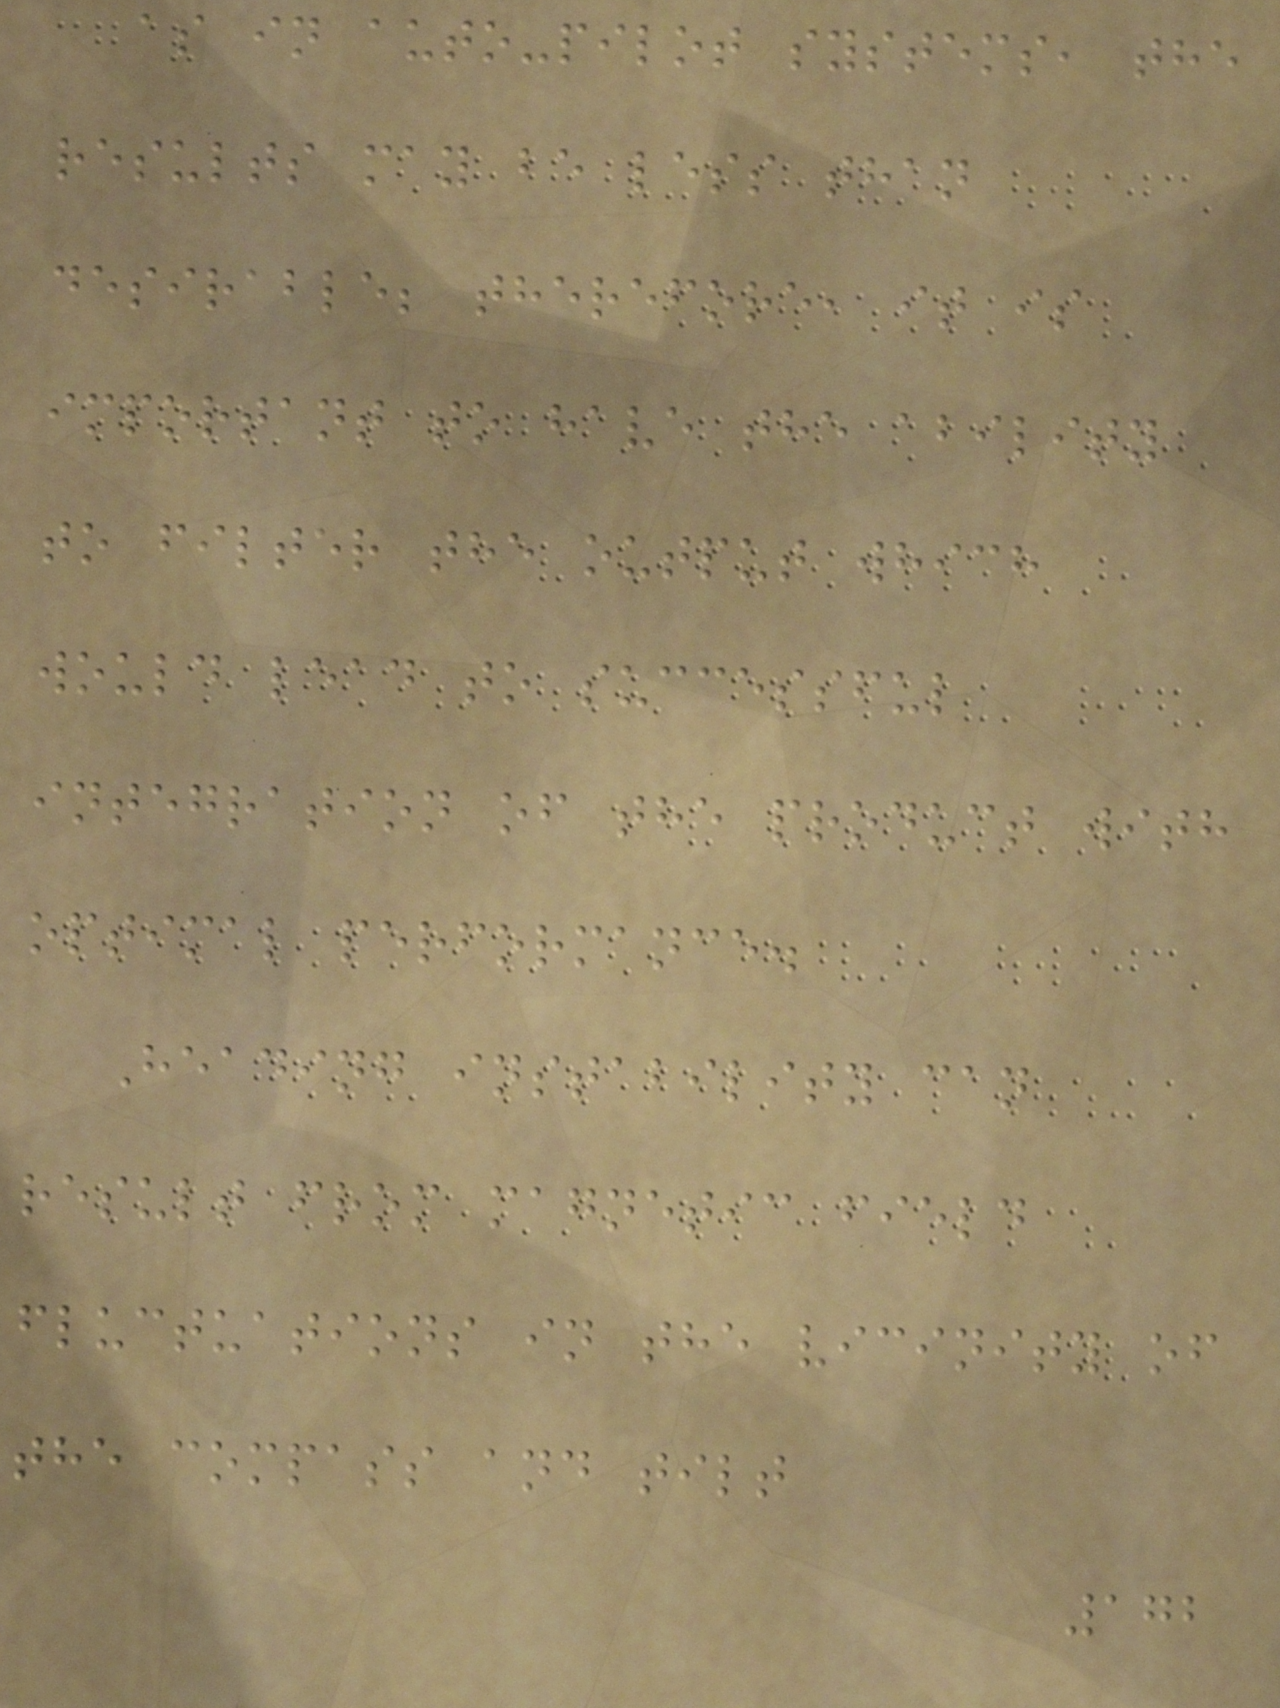as in auto-pilot systems, the
results may be less than
desirable; therefore, it is
important to have the ability
to filter the output which
would lead to successful
integration of the product with
optimal performance.
Heading instability can
result from magnetic field
fluctuations in the vicinity of
the compass and tilt
172
